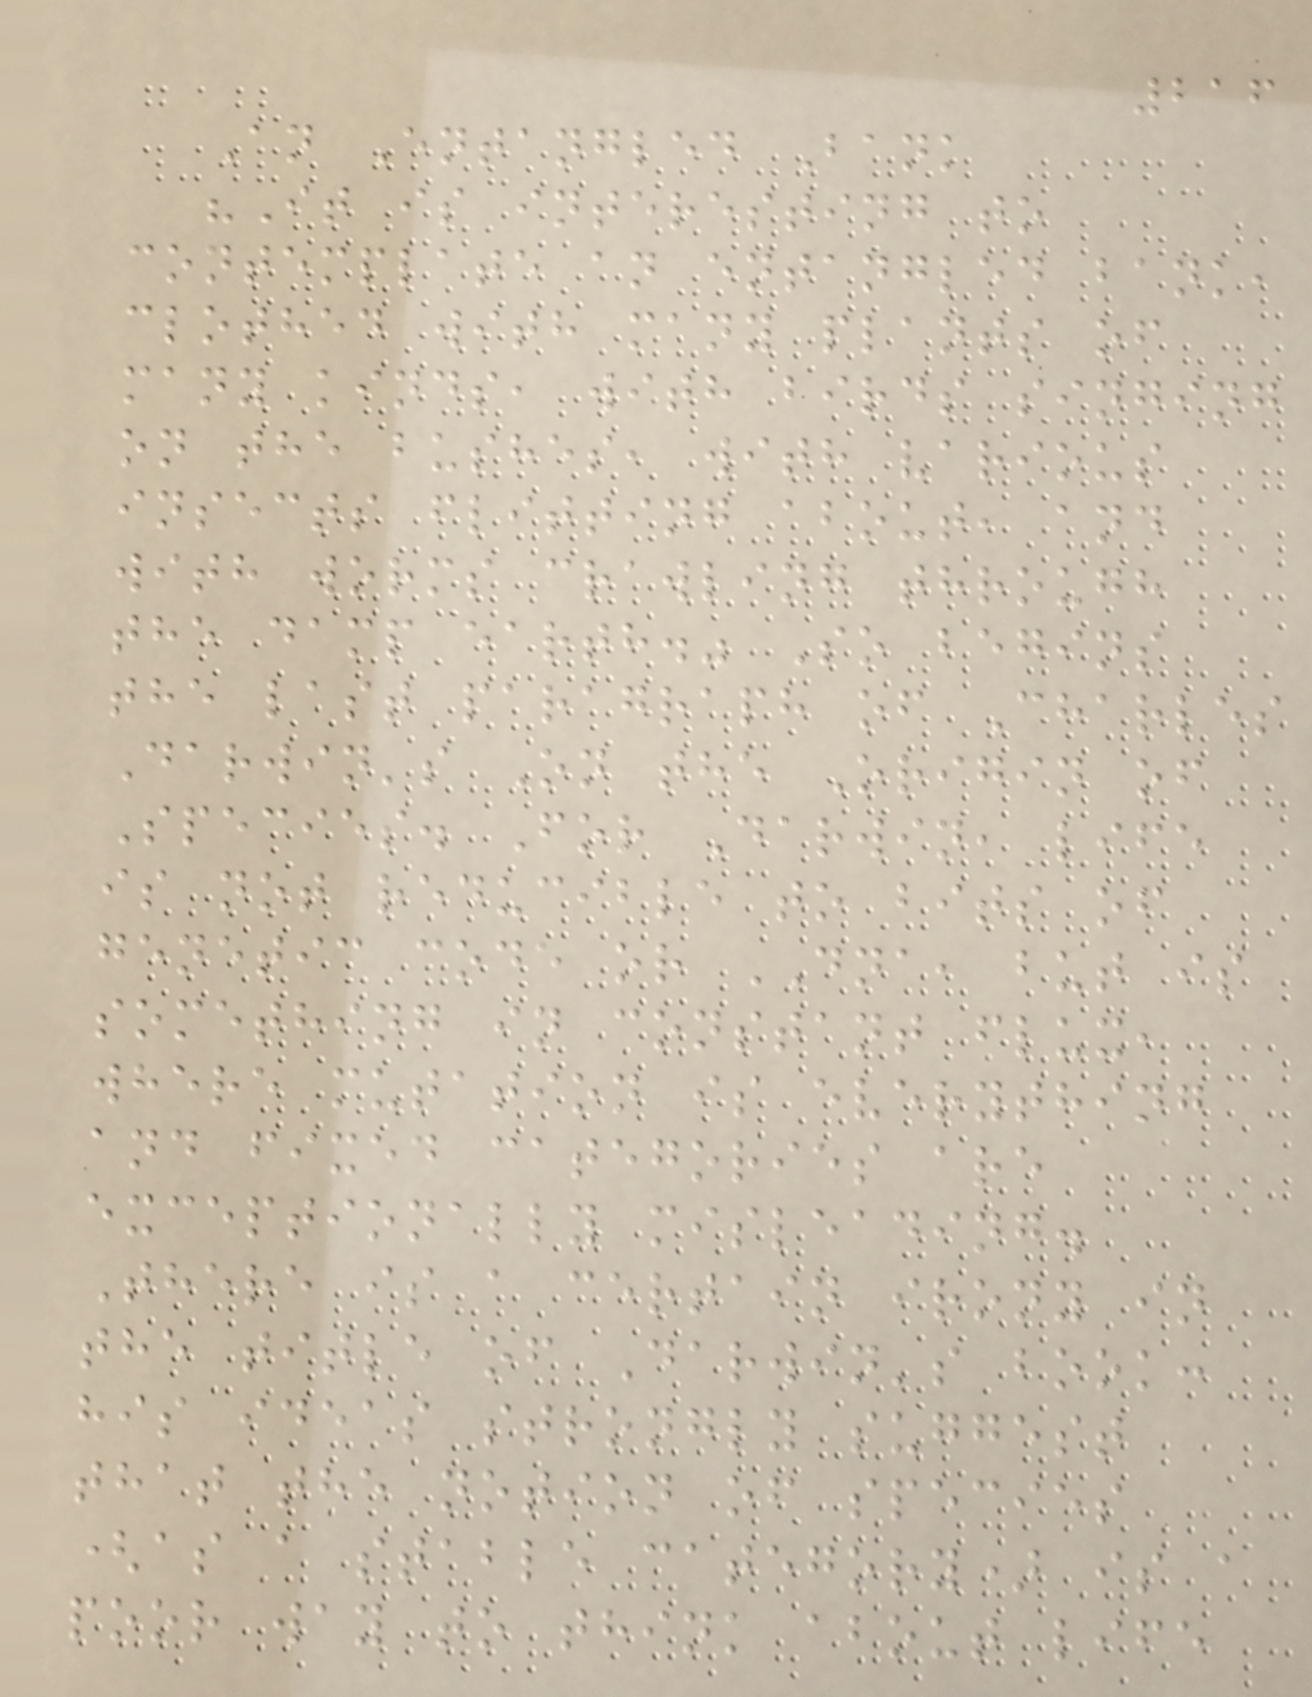216
An Entangled Bank
"It is interesting to
contemplate an entangled bank,
clothed with many plants of
many kinds, with birds singing
on the bushes, with various
insects flitting about, and
with worms crawling through
the damp earth." So begins
the last paragraph of Charles
Darwin's On the Origin of
Species. For Darwin, life
is not reducible to bits of
genetic code or DNA, but is
something in constant flux,
where mutation is everything
and fixed categories are
exceptionally misleading.
There is a certain irony in
the title of Darwin's book:
his ideas strongly suggest
that the notion of species
(as a stable category) is a
poor way to think about life
